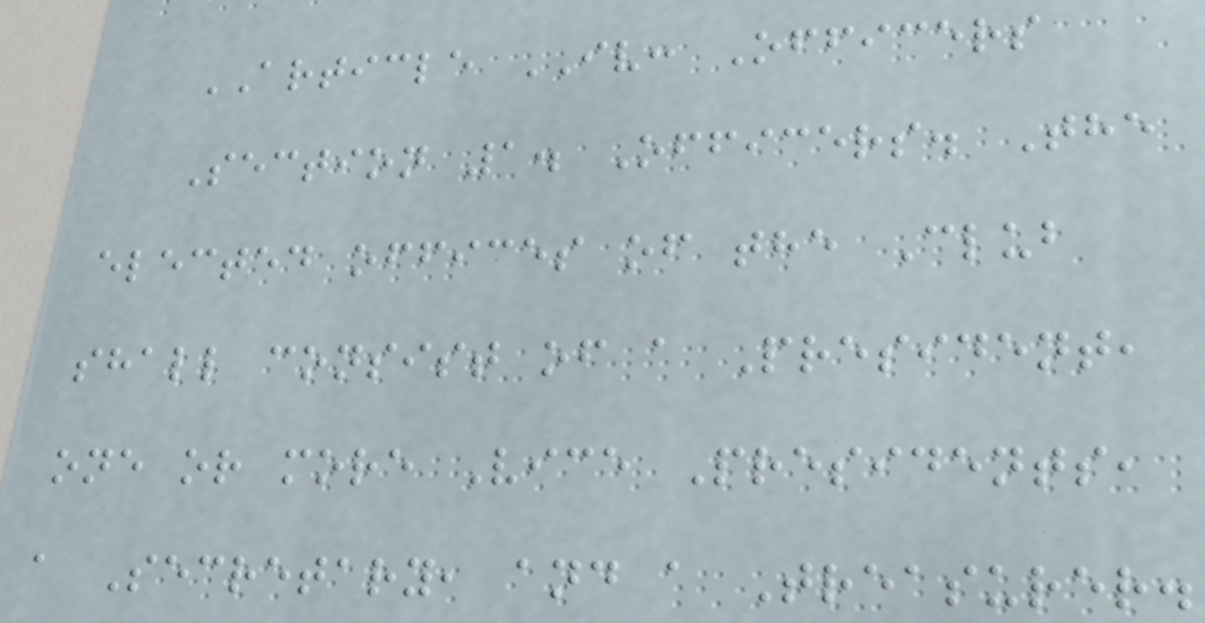ARTICLE IV: Officers
Section 1. Officers. The
elected offices of the Club
shall consist of a President,
one or more Vice Presidents,
a Secretary, and a Treasurer.
